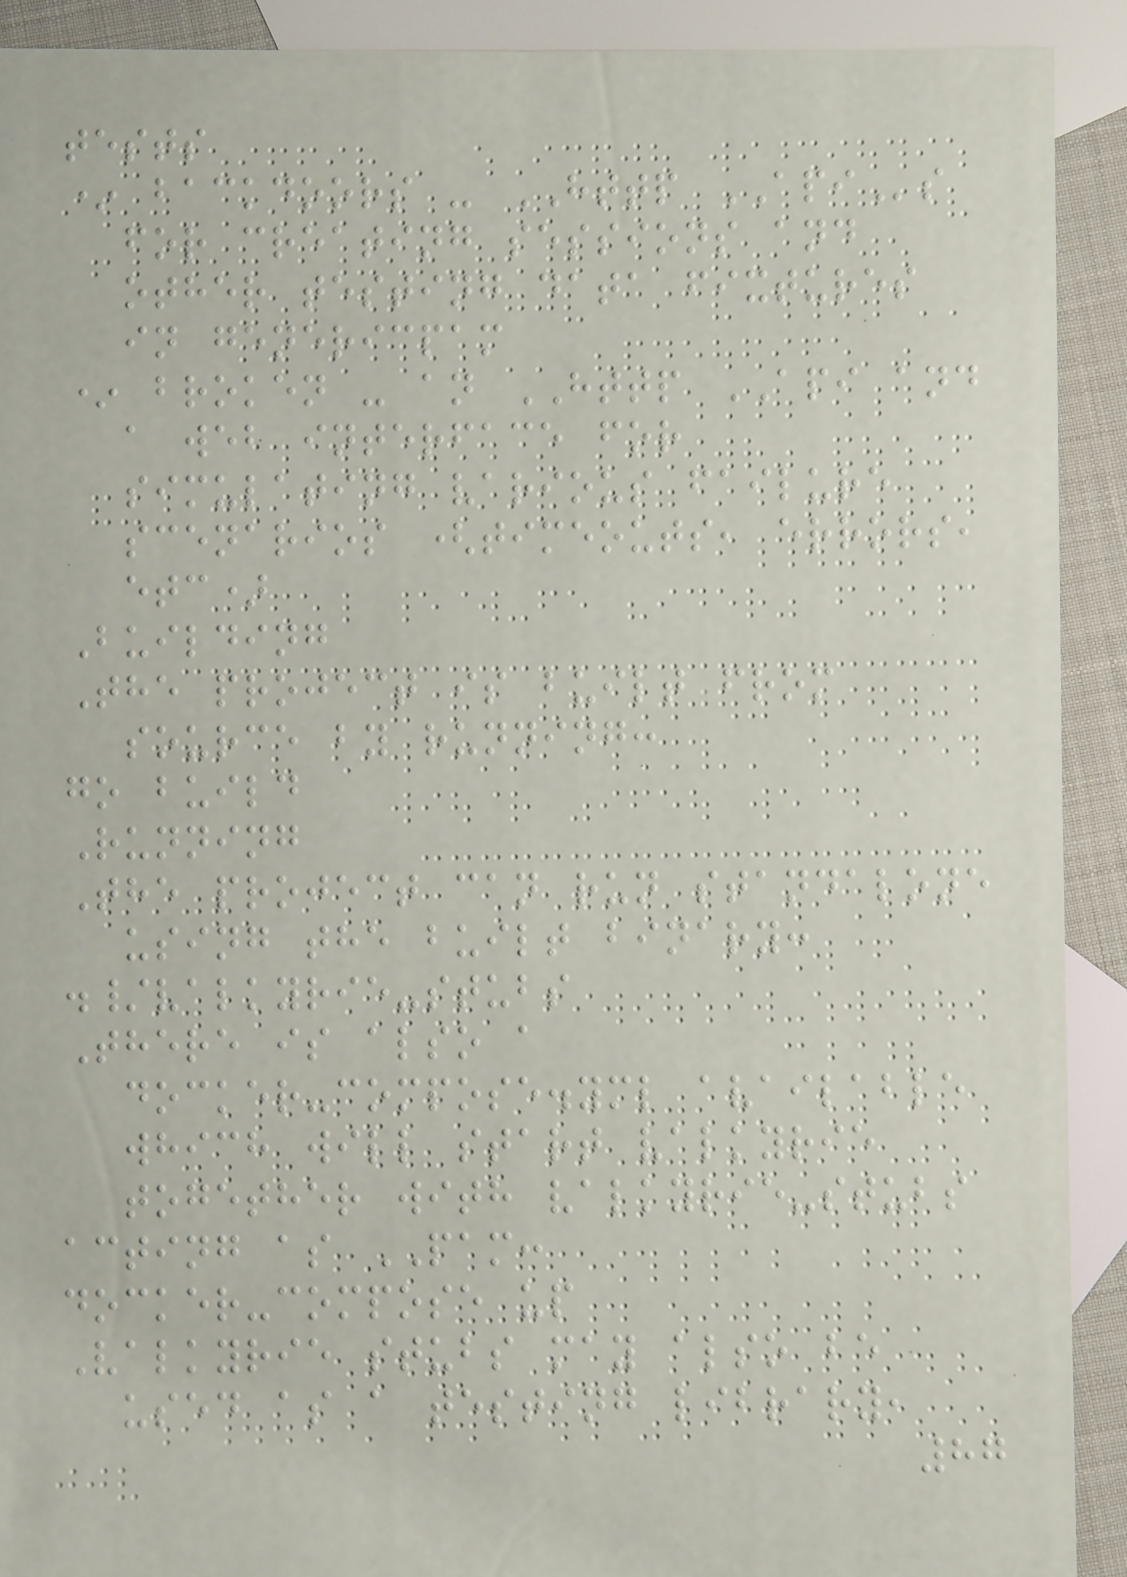tests
* backdoors - HTTP APIs
for creating sessions and
other testing data fixtures
in genericpam
* broken - an HTTP API and
a web interface for
simulating various failure
scenarios (timeouts, errors,
etc)
Building
The project is built from
source by running:
go build
Running
The project can run standalone
using the built binary:
./valkyrie-stubs
There is also a
docker-compose.yml available
which will start valkyrie
together with valkyrie-stubs
acting as PAM:
docker-compose up
Valkyrie stubs may also be
used as a testing library,
87
